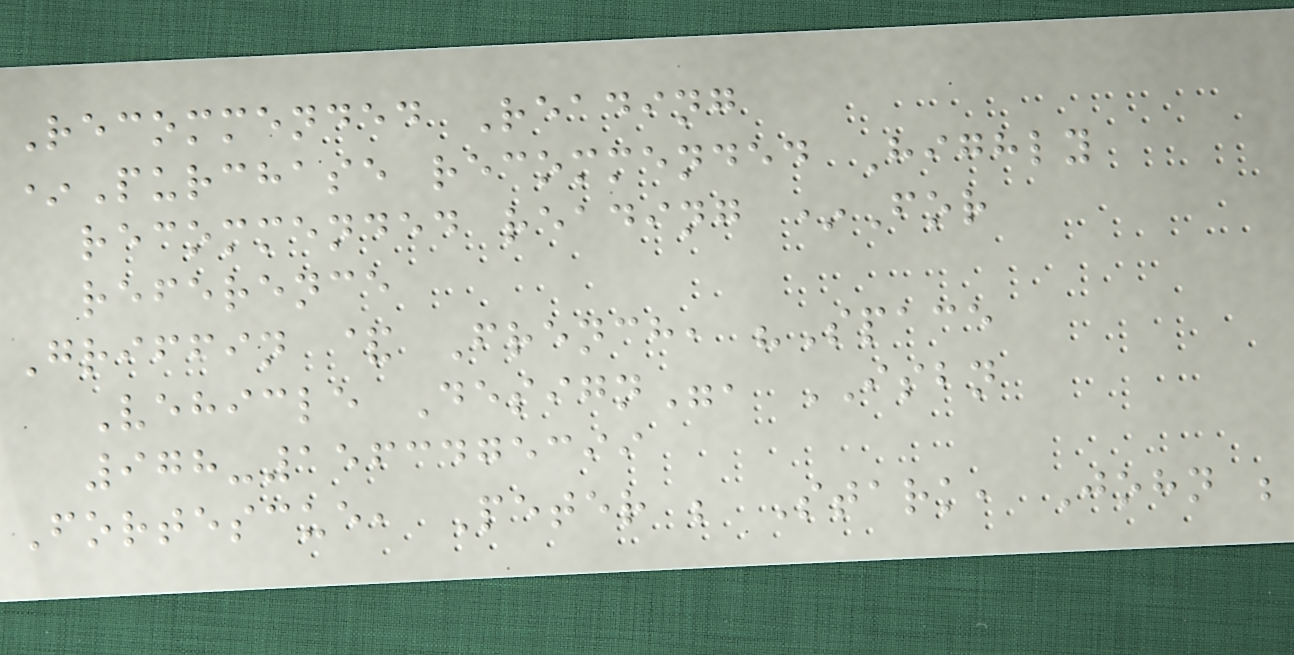Recommended Reading
*Purchase recommended Highly
recommended reading *For
reference
Griffin & French, "Space
Vehicle Design", ISBN
978-1563475399
Fortescue, Peter ; Stark, John ;
